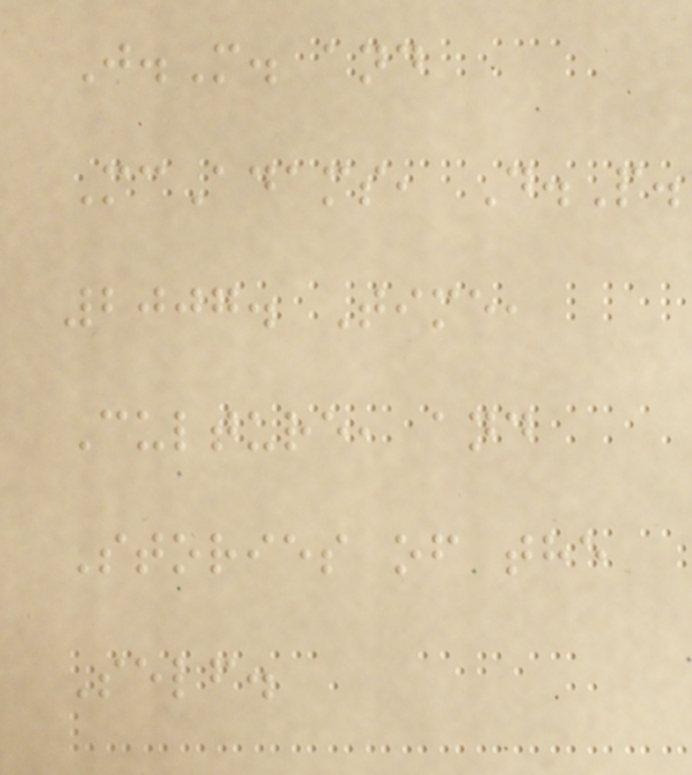J.M. and
McAdams, D.P.
2007. Time,
Culture, and
Stories of the
Self.
